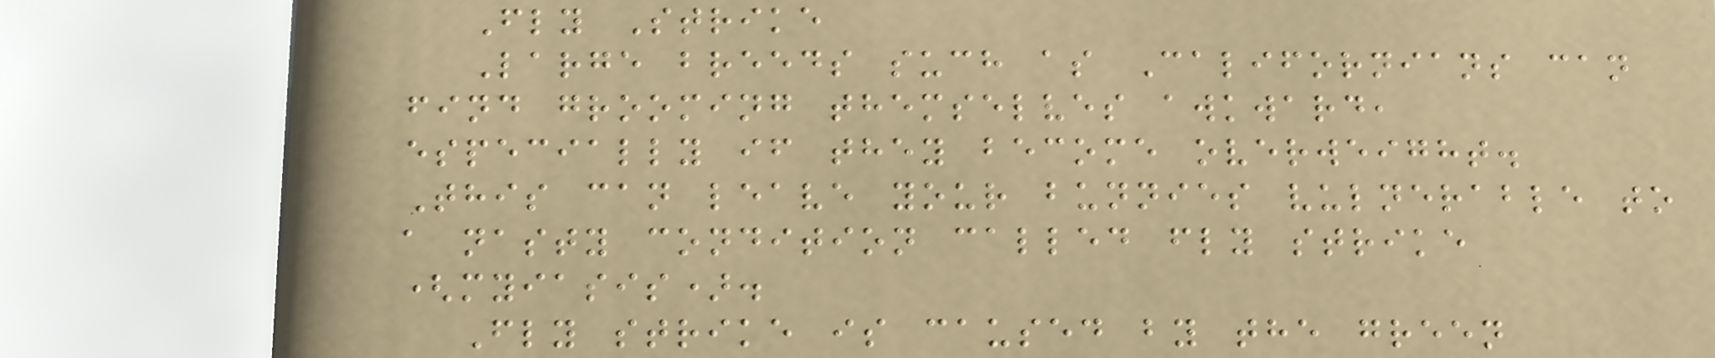Fly Strike
Large breeds such as Californians can
find grooming themselves awkward,
especially if they become overweight.
This can leave your bunnies vulnerable to
a nasty condition called fly strike
(myiasis).
Fly strike is caused by the green
